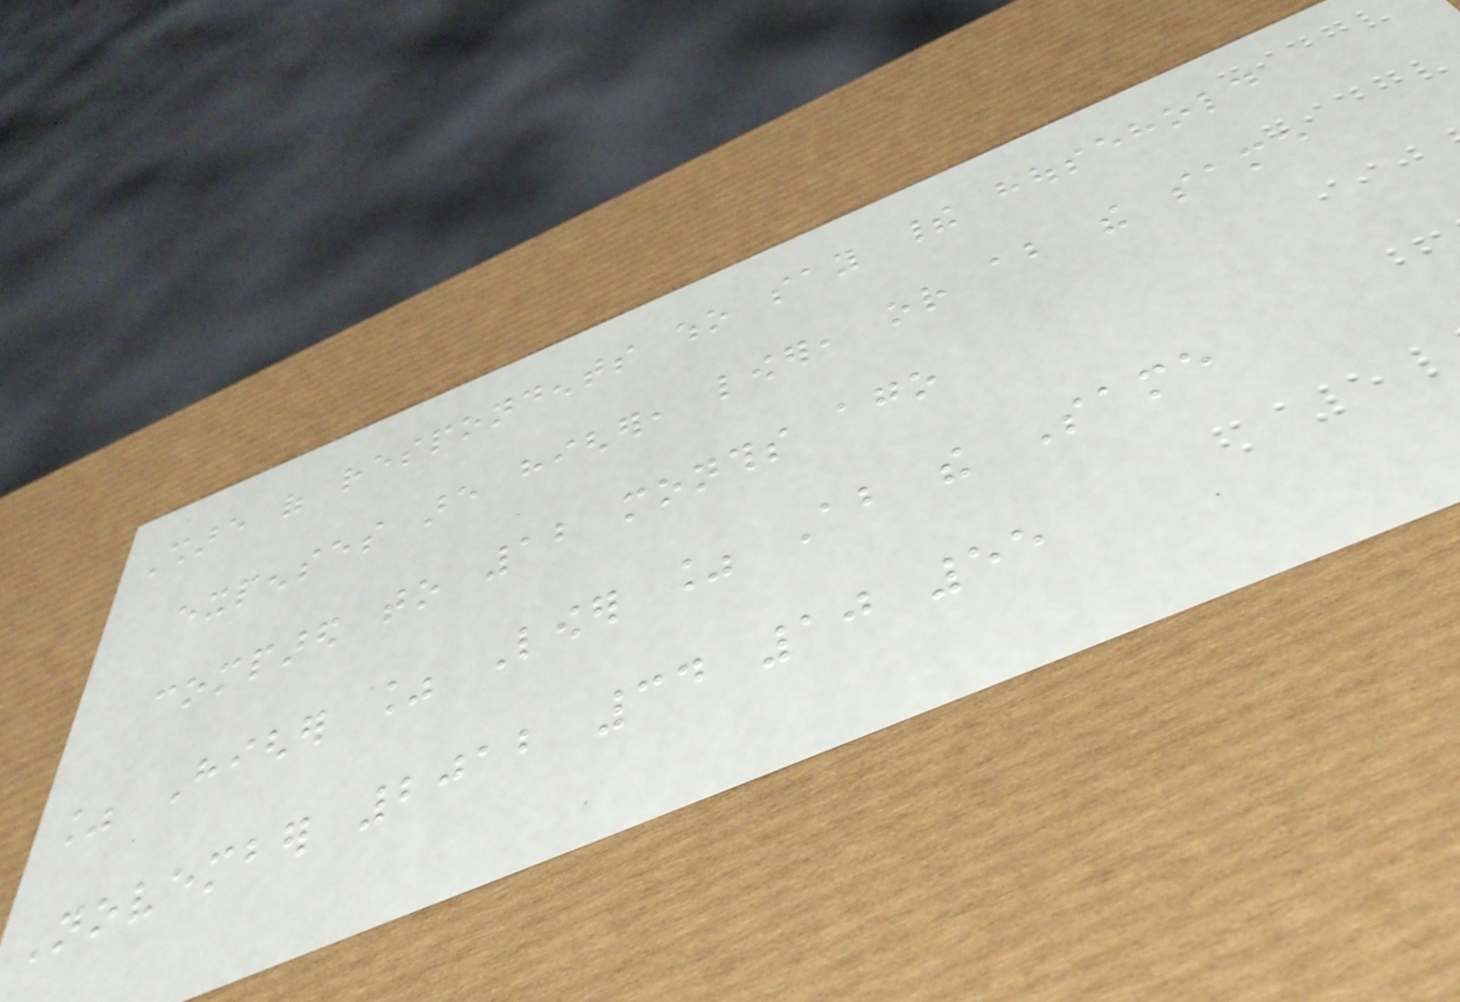Share of respondents who say their household
expenses are higher, lower, or about the same
compared to 12 months ago
% Higher % Lower % About the Same
November 2012 34 10 55
